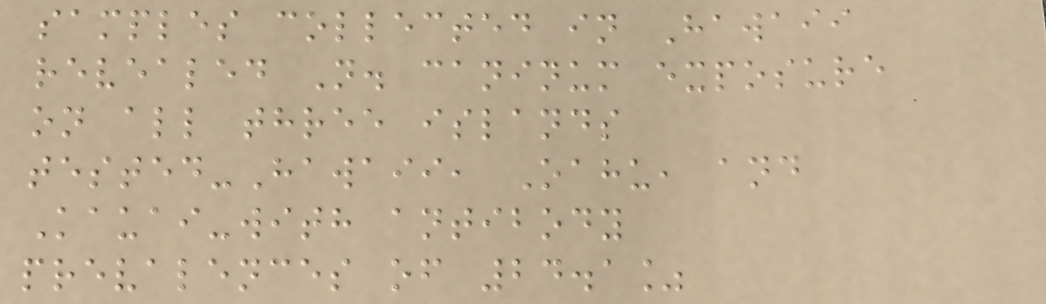samples collected in Hawaii
revealed N. caninum exposure
on all three islands
tested-Hawaii, Oahu, and
Kauai-with antibody
prevalences of 24.1%
